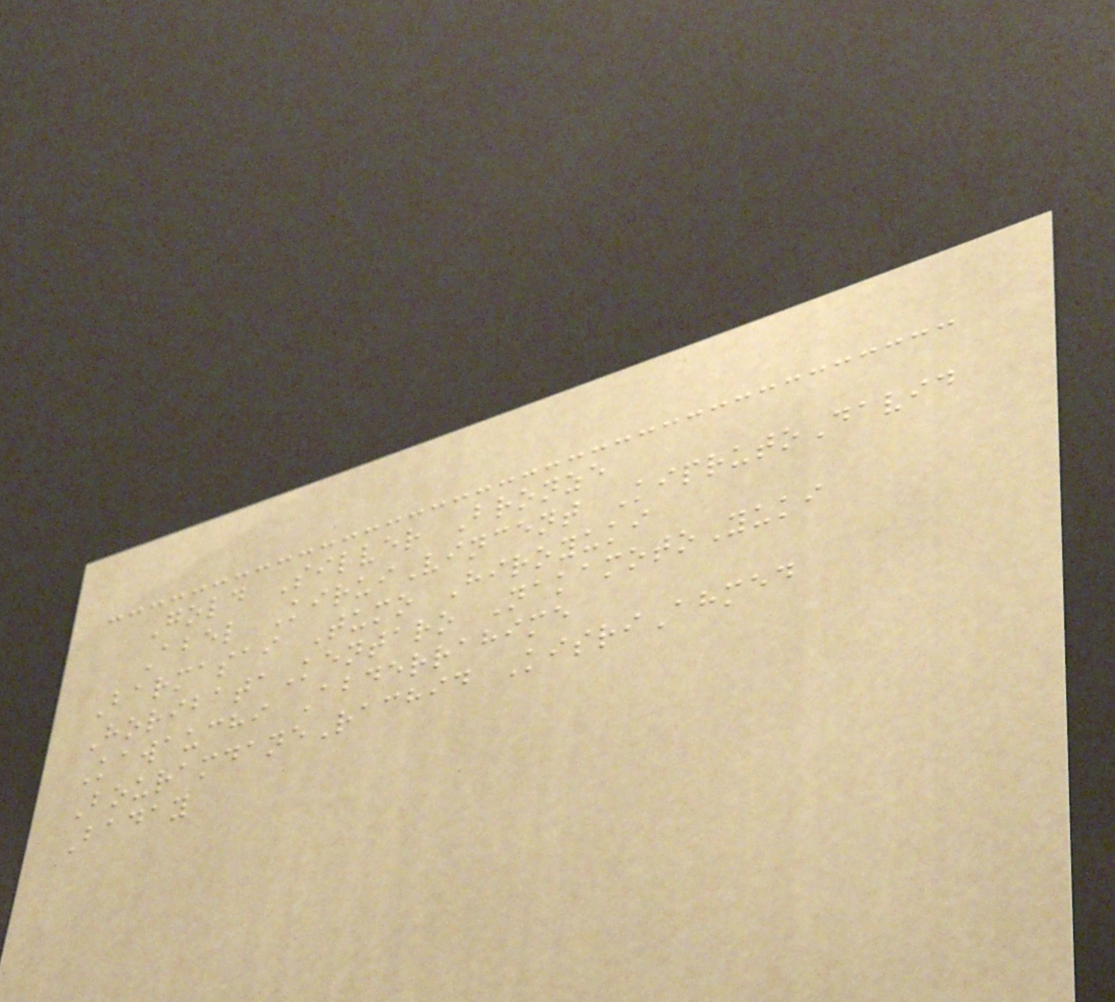Gold Silver Bronze
Abel KiruiVincent KiprutoDavid
Barmasai Tumo Hiroyuki
HoribataKentaro NakamotoYuki
Kawauchi Abderrahime
BouramdaneRachid KisriAhmed
Baday
